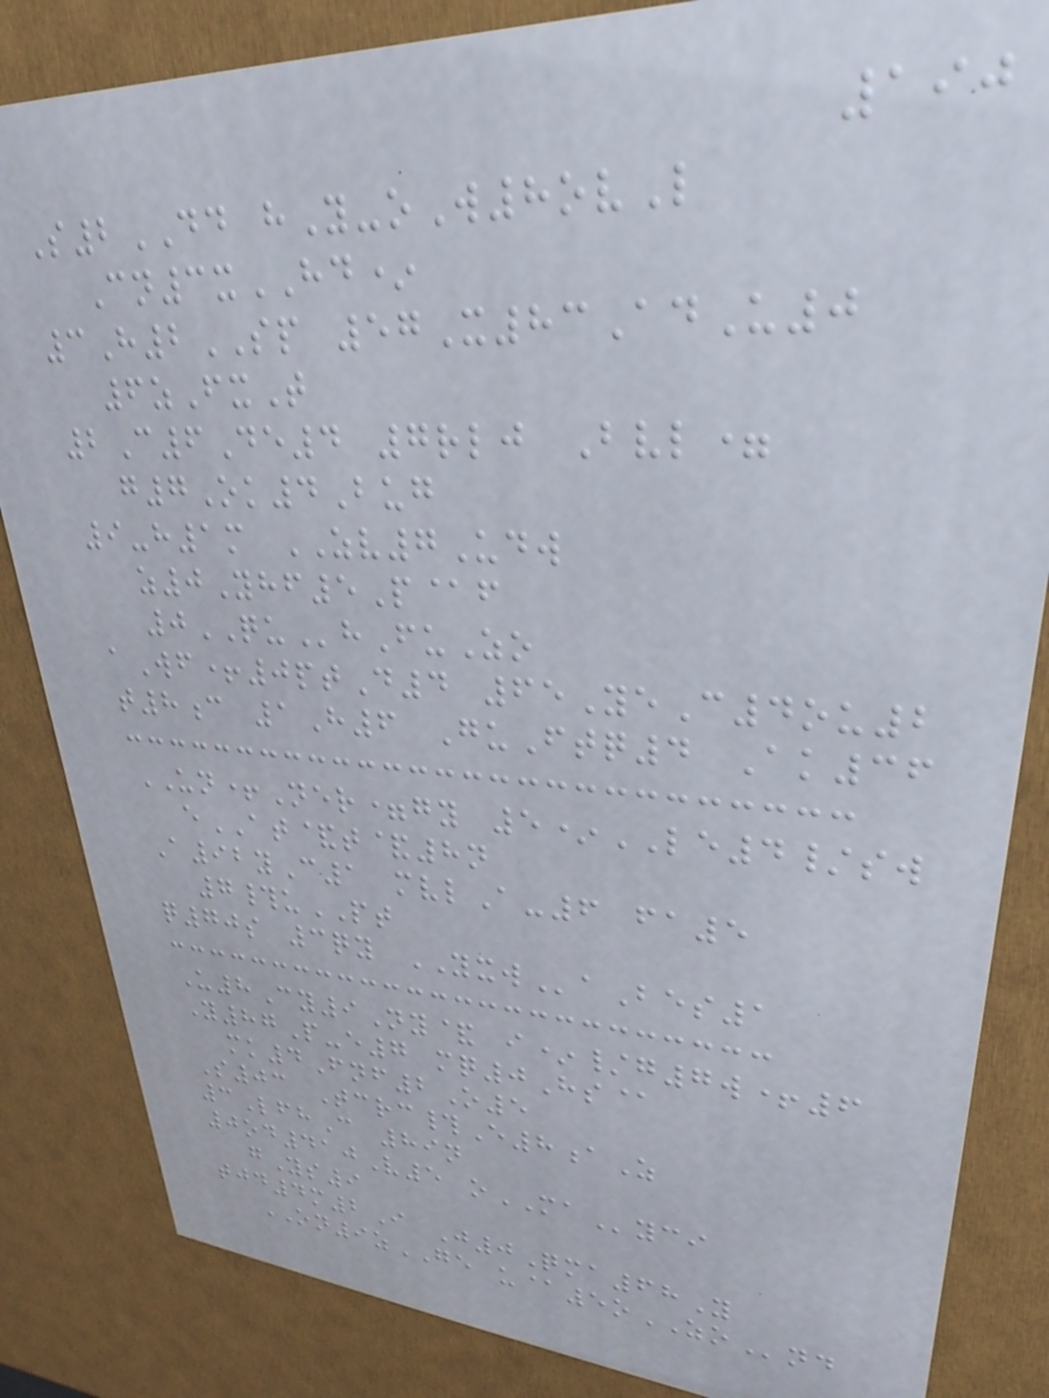190
S2DD hY-oW8ovL
Cn3xHD*
3H2SP 57X83AdU0
6zFxT
2C6De4 7rlj Bvl=
g7Ok4Bug
9-h1m ZV7Udw
z0Yhf5P@f
0QUhFuZo
aWf+0ptD4 65YeC4ou2
t8c 1H6 GuFtq4 Ak36
UN+Ner=gy 5*LE4/sw
eAT&t&8n
A92yC1 mvlA-6 fa5
7#uPT
q70s 3qy YXWaBes1
U8Cy9Ny& i*/g7w+6
Y87P-e7 mq0Hs@
mk4Fnf2O5
S03 Tcrc#E8aZ
3LfhC 89n
0od410V5 oMAyci
gYs9
tjd4m2I J0Qma68Y
ON9zGE u@5oZOnd
